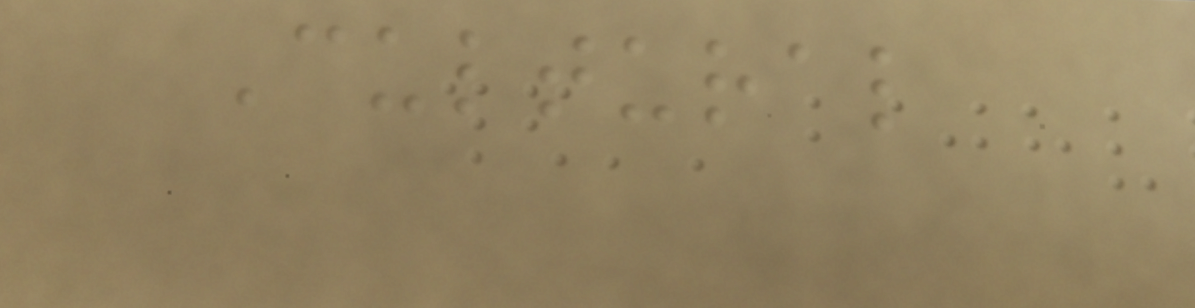Cultural
